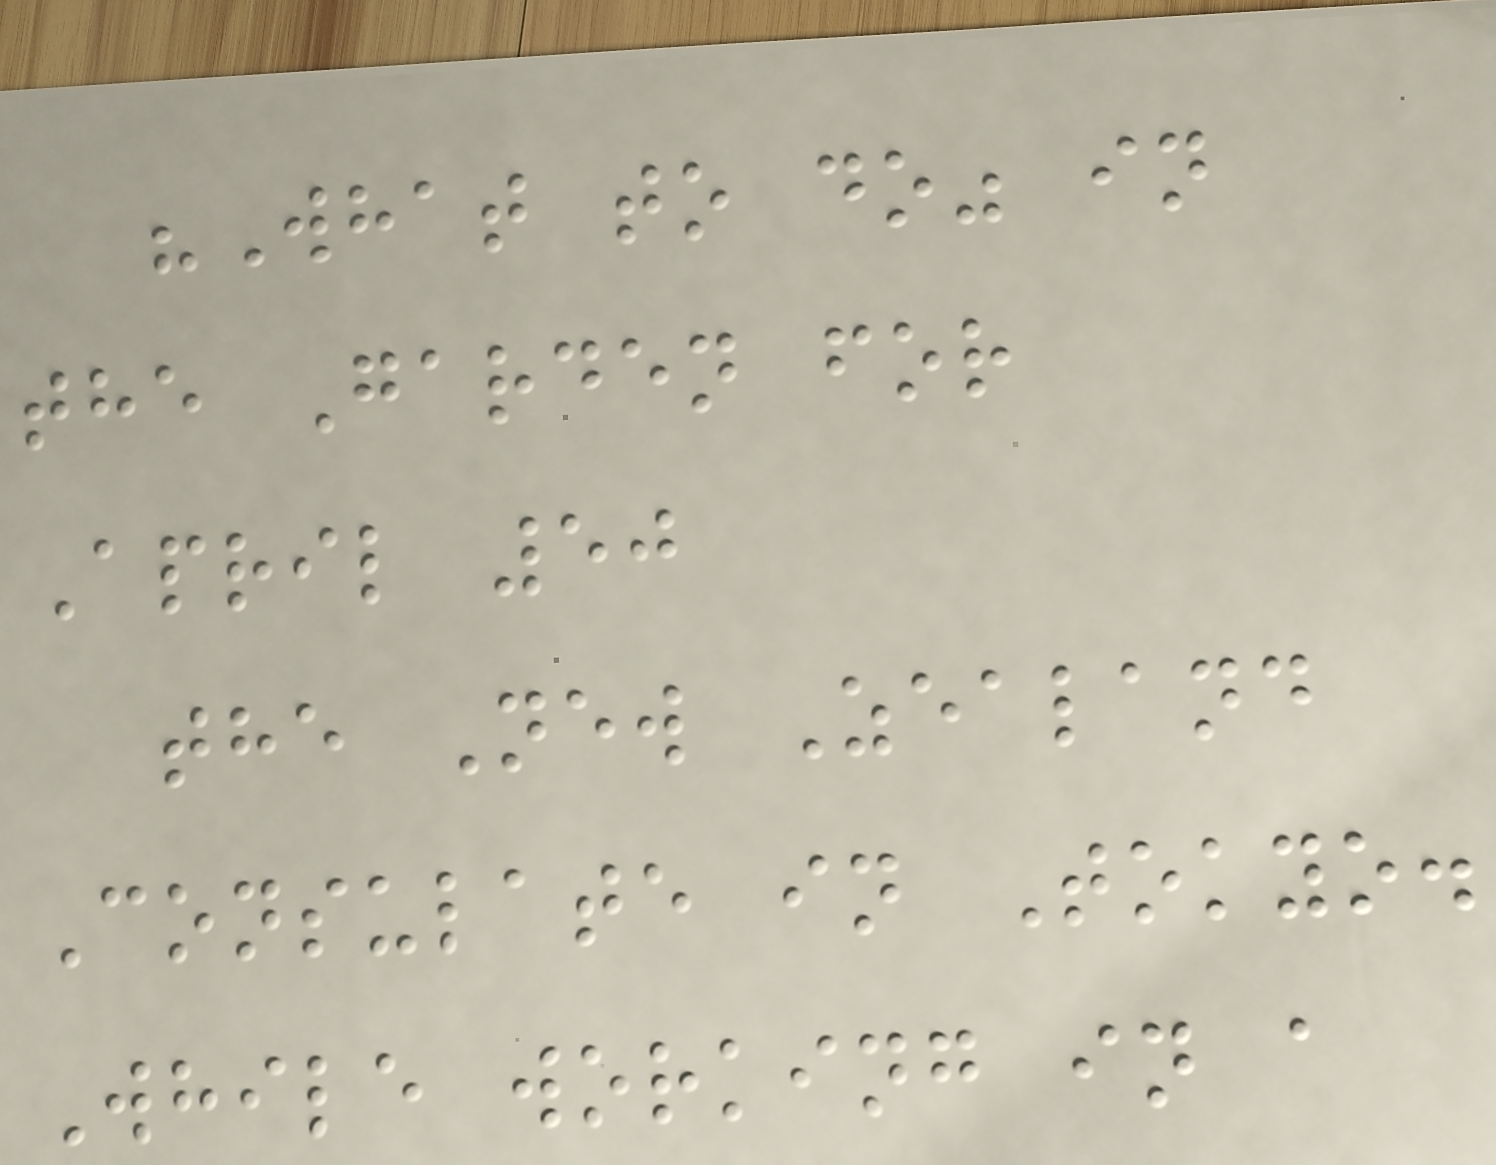"What to do" in
the Garden for
April 50
the New Zealand
Consulate in Tokyo.
While working in a
